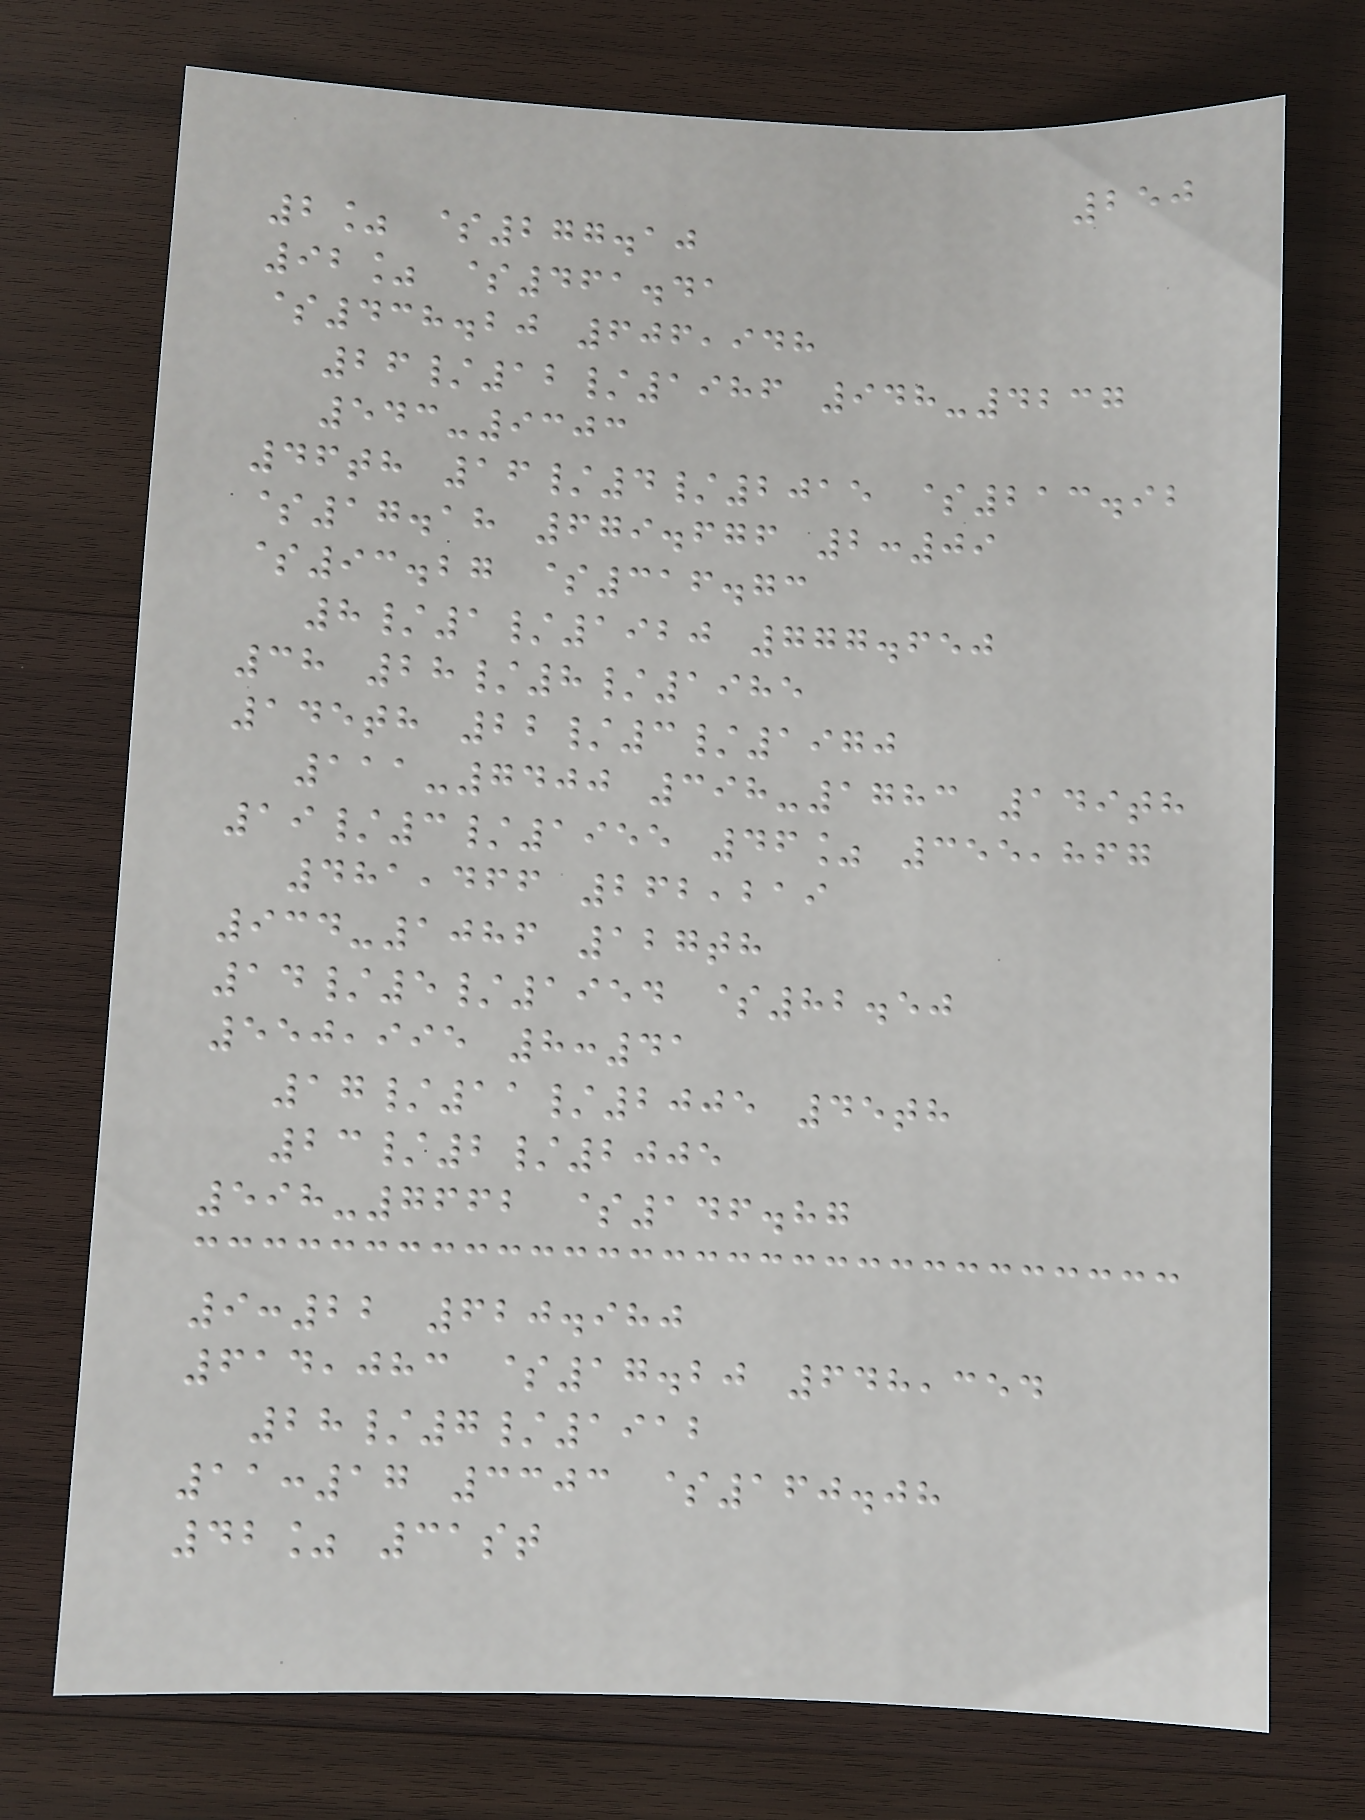250
2% $277.10
92% $461.41
$438.20 606,948
26/12/1986 948-4237
543-9303
46th 16/4/2015 $213.92
$17.18 679.676 2:09
$93.27 $316.73
8/1/1920 777.650
38 28/8/1985
145th 22/3/1970
111-7400 398-1783 149th
19/3/1955 46% 355,867
481,466 262,219
934-1086 127th
14/5/1954 $82.50
550,995 8:41
17/11/2005 45th
23/2/2005
598-7662 $146.87
9:22 620.980
614,083 $17.20 648,354
28/7/1912
11:17 3303 $160.08
42% 31st
